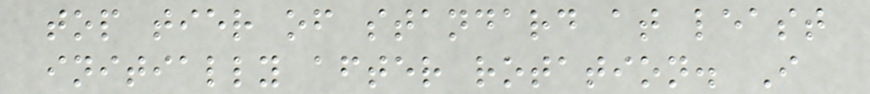top tier of standard at least
initially after rotation. I
